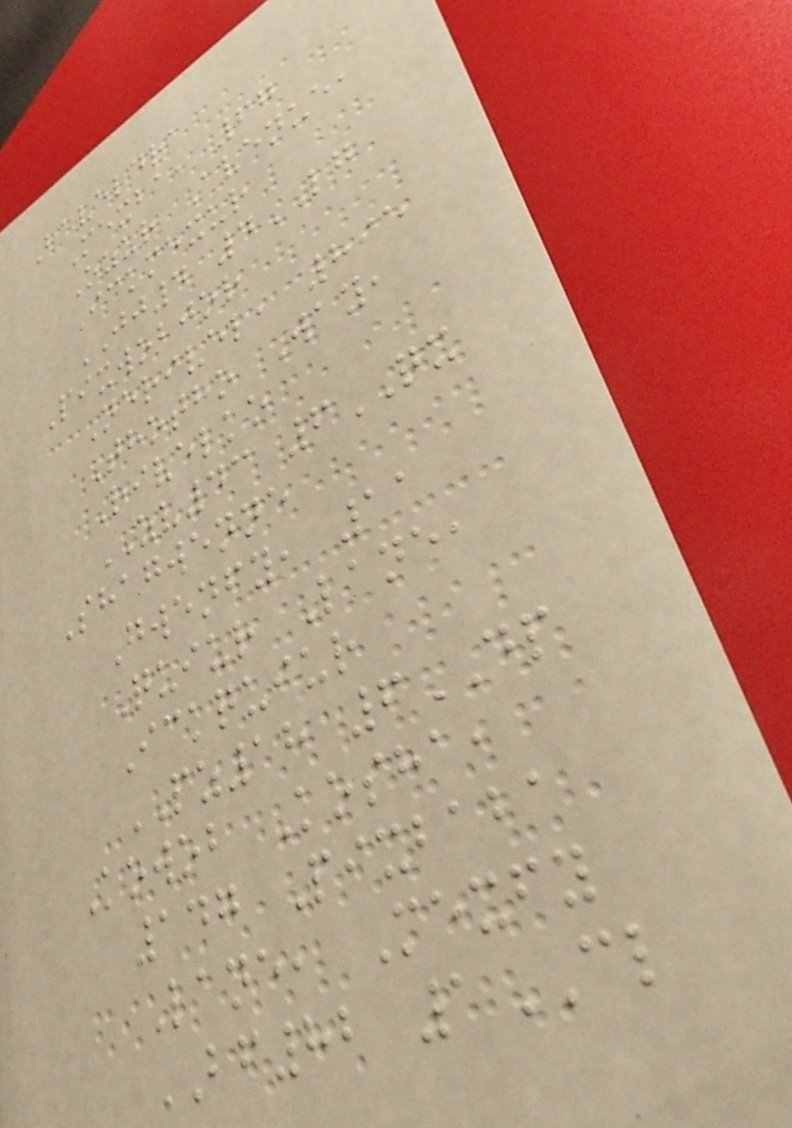Baveldra
Mexba, 67
Ozur Avenue,
Ickmexur
JJ4 4LG
Pixwobjor
Nerivel, 895
Thotho Way,
Rivelko
ZV43 6QX
Shagwenne
Gwenfy, 11
Quiur Lane,
Ickquiur
PZ18 6DP
Kowob Kosha,
147 Pixbaba
Lane, Mexfy
BF82 1CL
